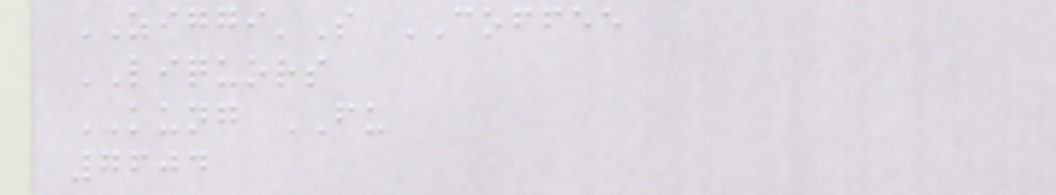ZIGGI'S COFFEE
LIQUORS
KUNG FU
7604
